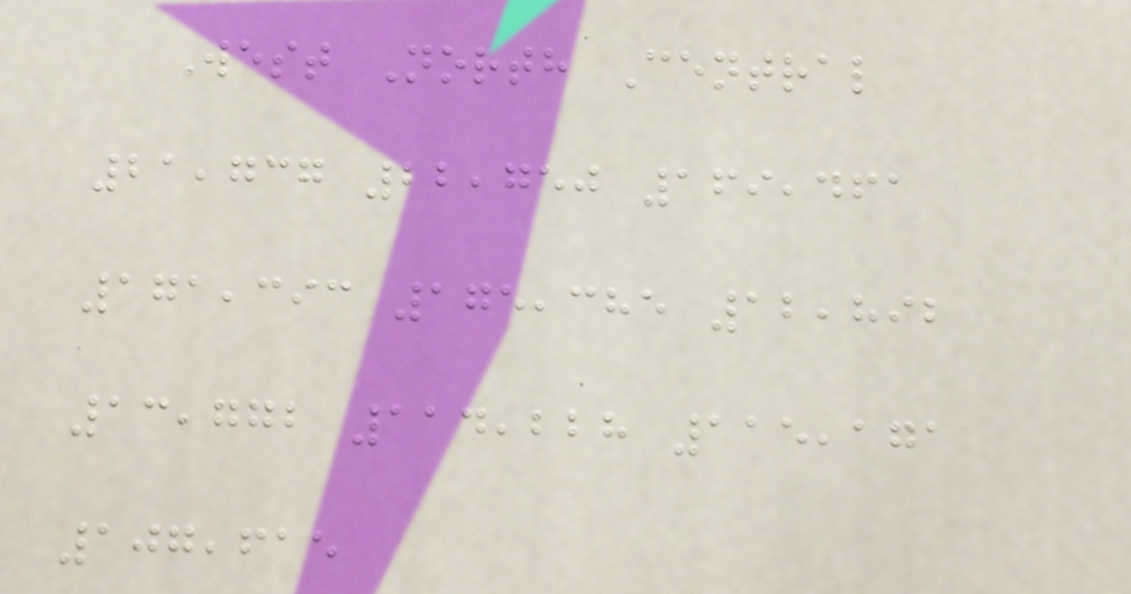West North Central
21,737 22,750 169,461
171,393 175,385 12,892
13,772 114,228 115,171
107,615
